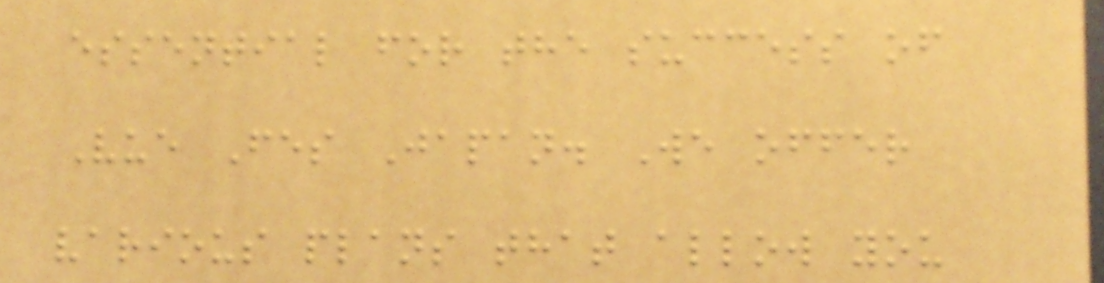essential for the success of
Vue Fes Japan. We offer
various plans that allow you
